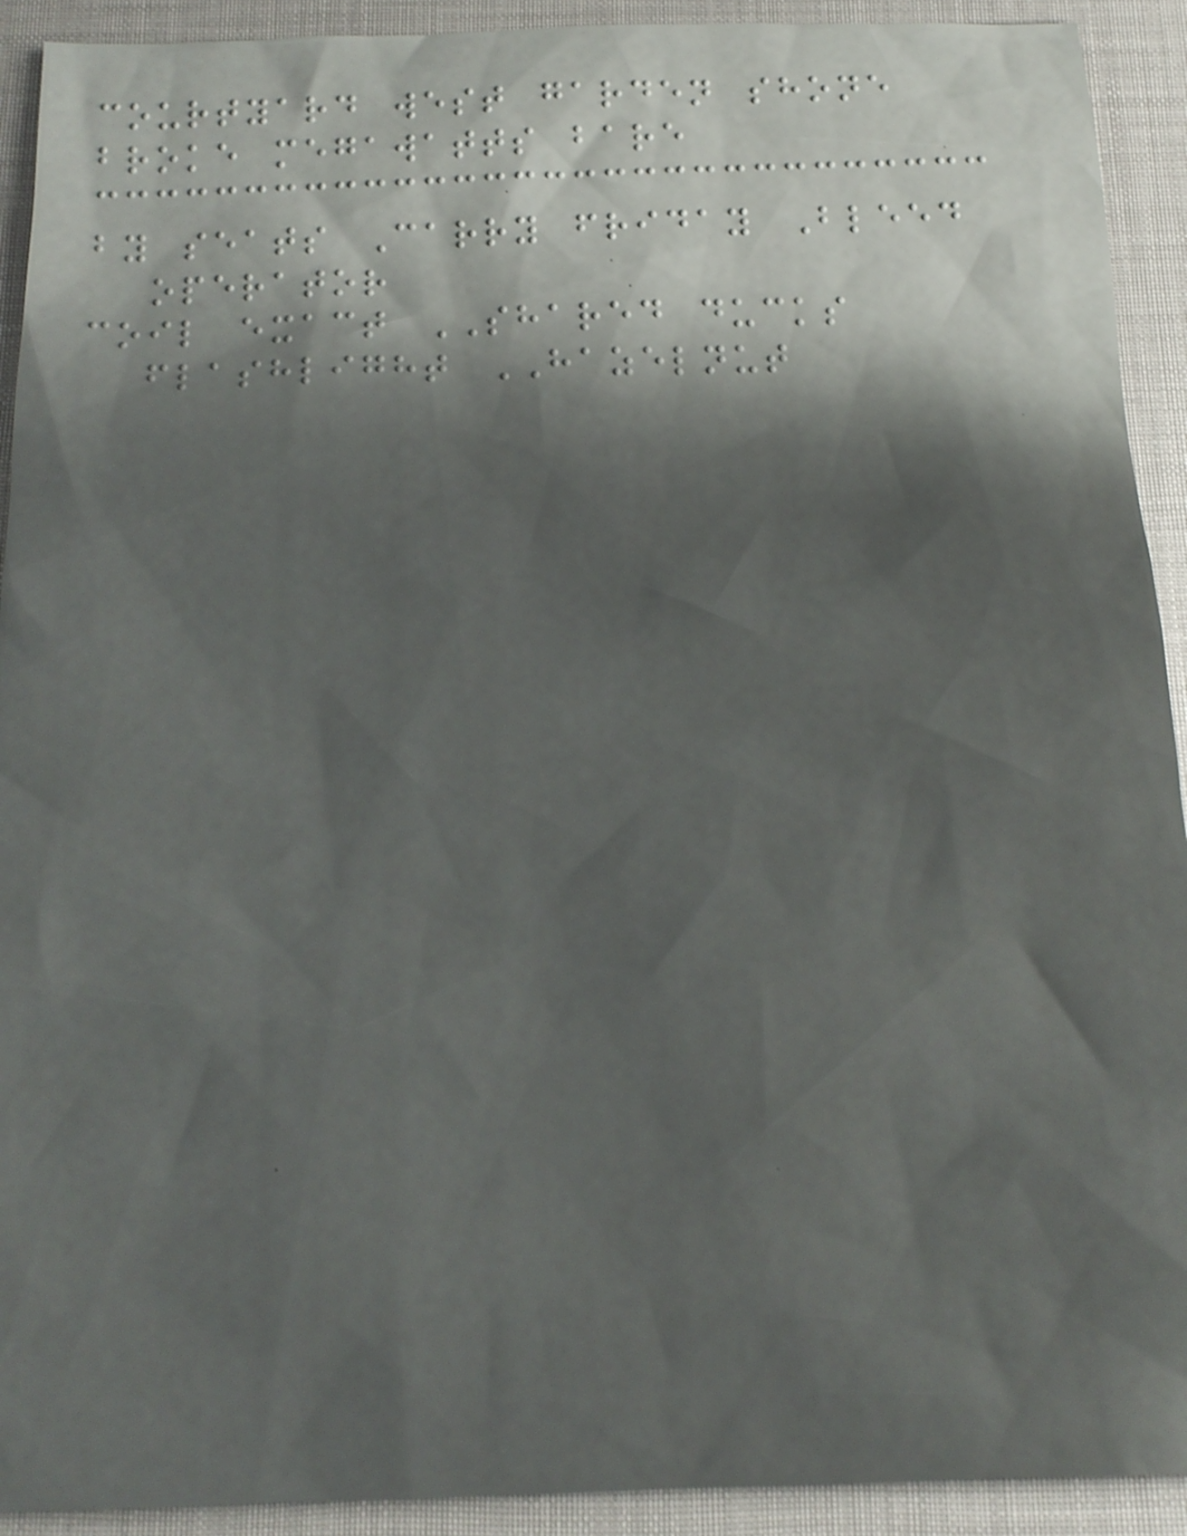courtyard west garden shone
broke megawatts bare
by seats Carry friday Bleed
operator
coil exact SHARED ducks
flashlight HAZELNUT
